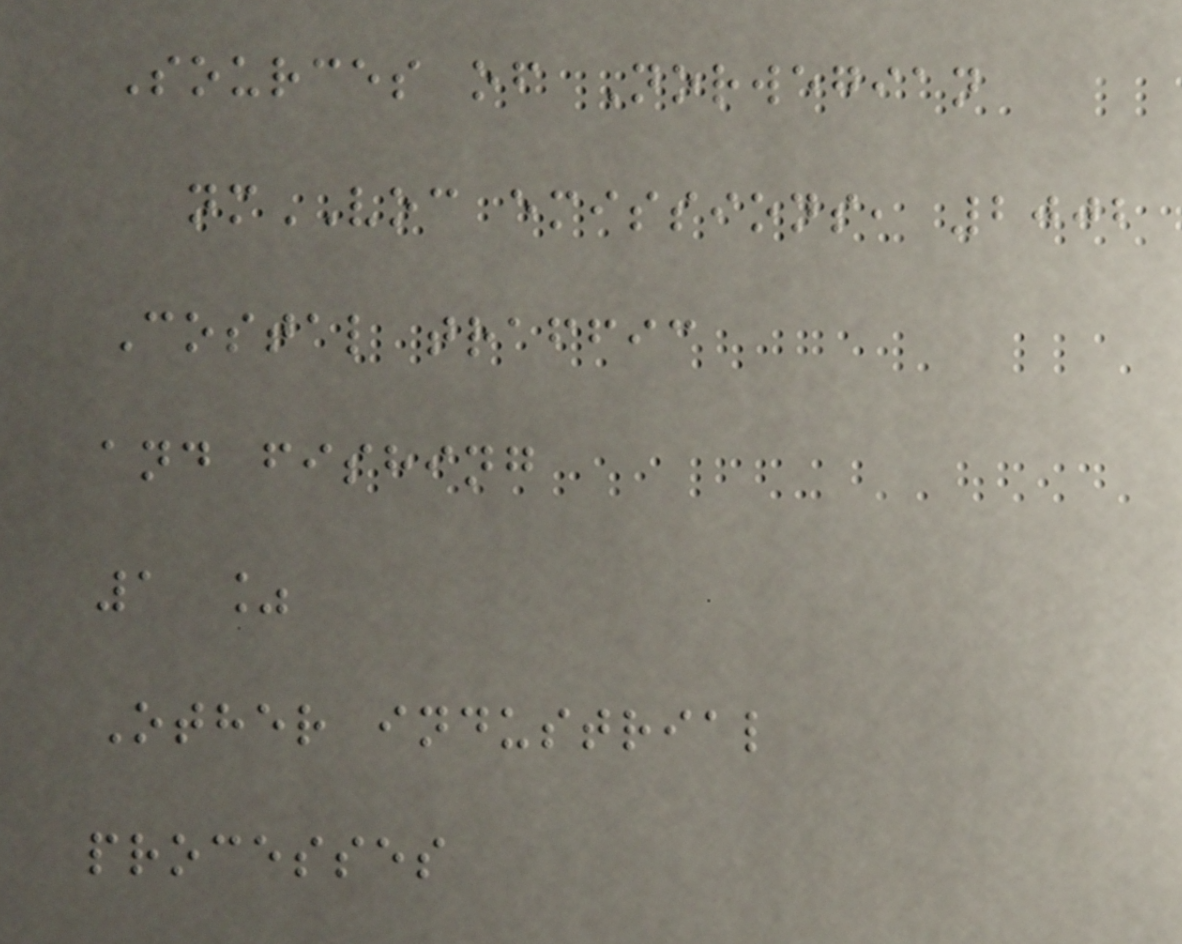Sources of Norwegian
nmVOC emissions, 2002
Costal traffic
and fishing
1 %
Other industrial
processes
